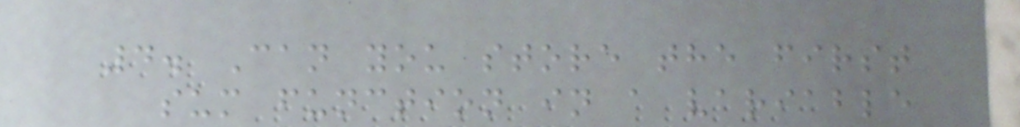4. Can you store the first
sum function in a variable
